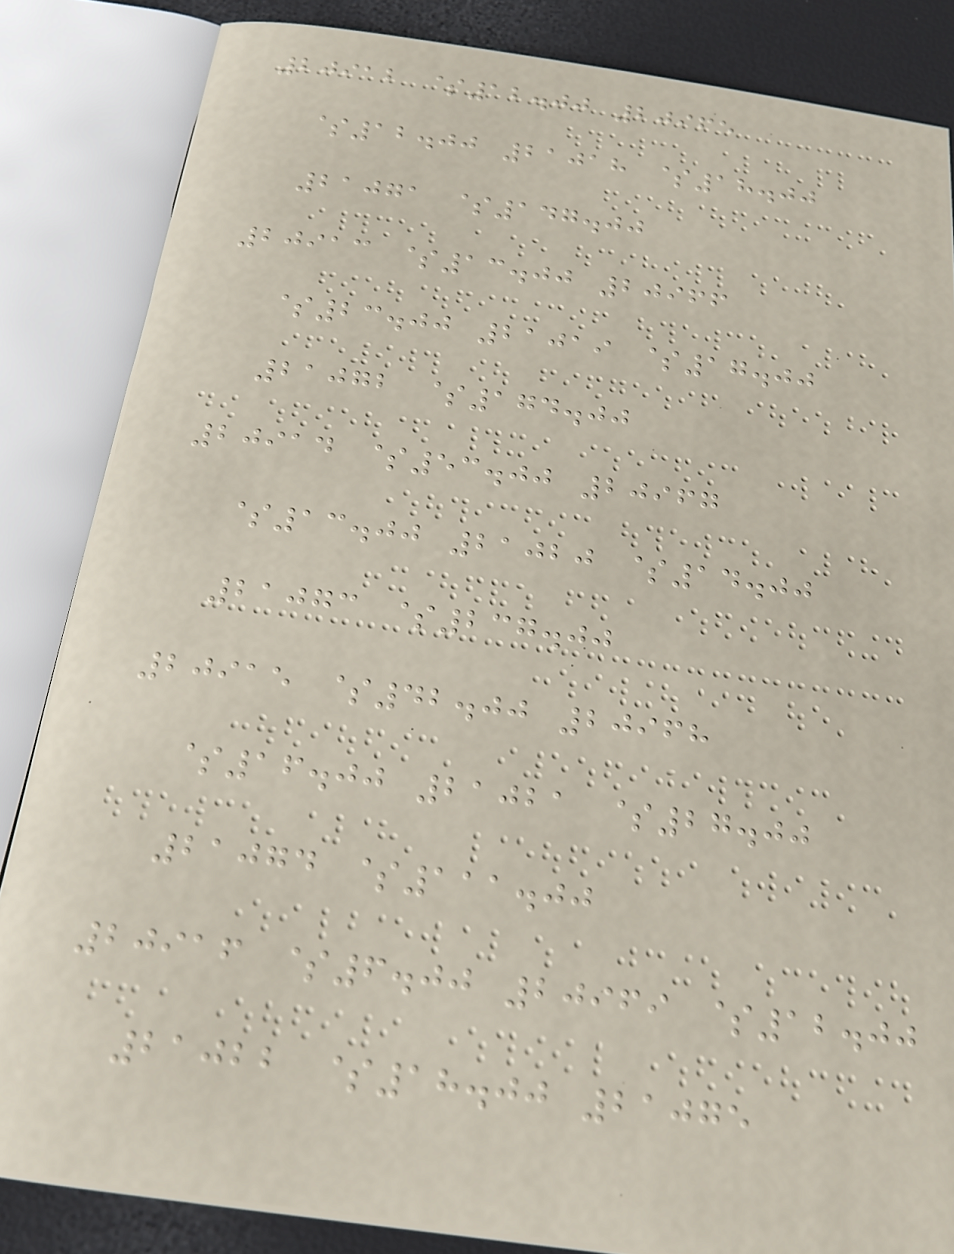20912 $12.00 20965
$12.00 21018 $18.00
21071 $147.00
20913 $13.00 20966
$23.00 21019 $17.00
21072 $174.00
20914 $53.00 20967
$13.00 21020 $14.00
21073 $237.00
20915 $42.00 20968
$16.00 21021 $27.00
21074 $111.00
20916 $6.00 20969 $12.00
21022 $18.00 21075
